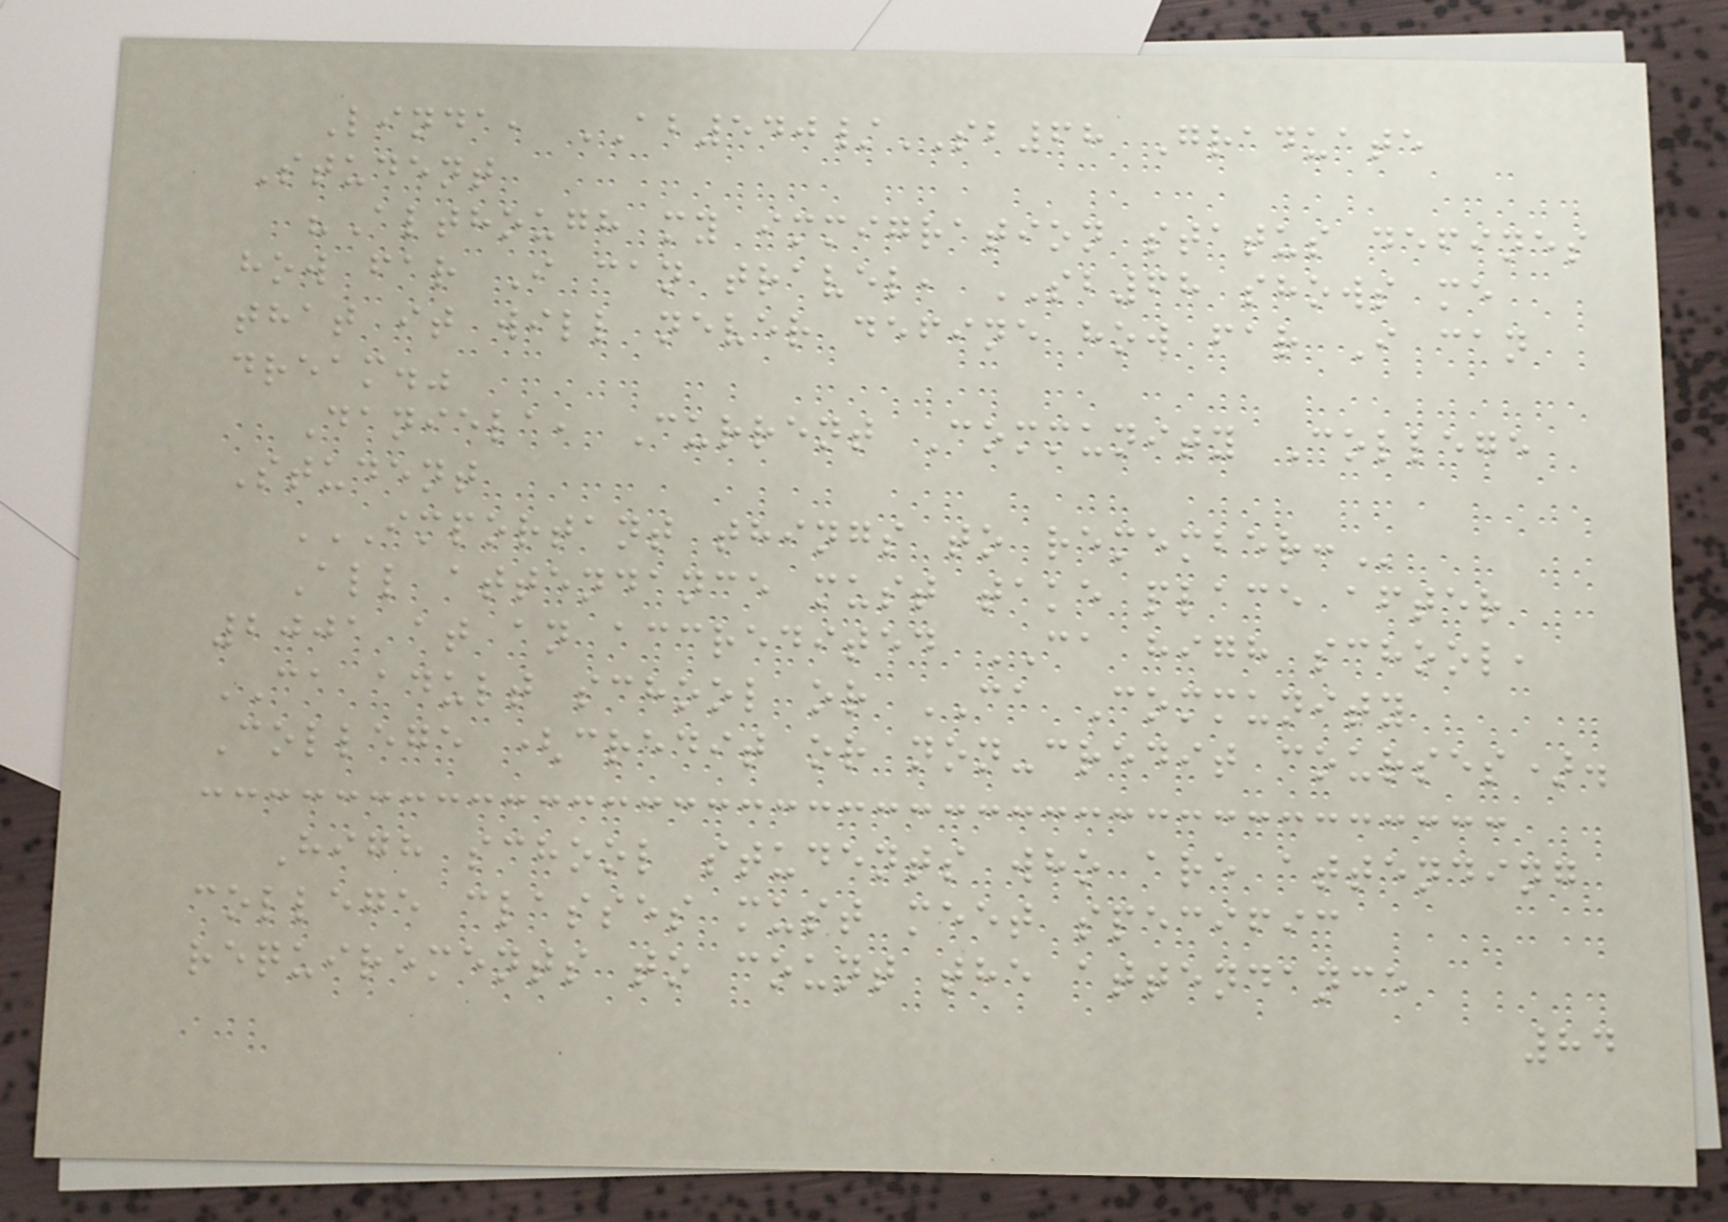Linda, AB540/SB68 Graduate
Student
"Although my immigration status defines
how far I can travel, SB68 shows me
that it will never define how far I can
dream."
Daniela, Current Community College
Student
IMPORTANT THINGS TO REMEMBER:
All attendance must take place after
2001 at an accredited CA high school,
CA adult school or CA Community
College (credit or non-credit courses).
High school students who are attending
college classes must meet specific
requirements to count the attendance
84
